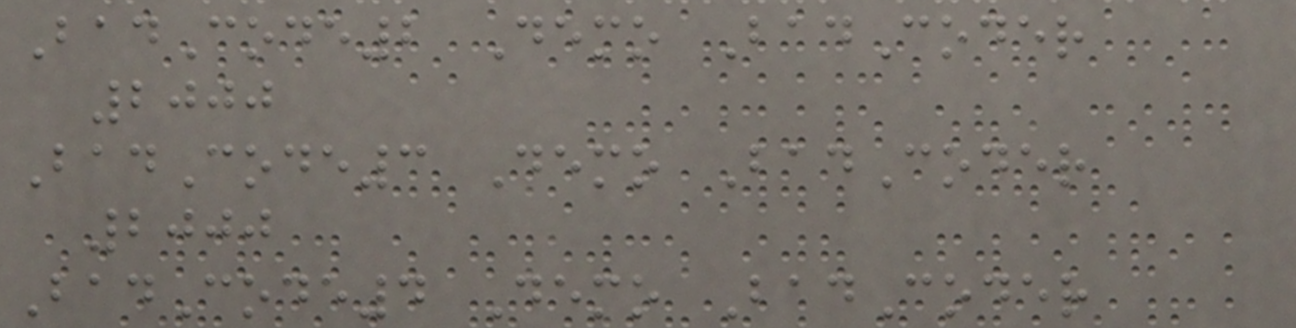BadCode2 Demo BadCoder
2000
BadCode3 Demo BadCoder
2000
BadCode4 Demo BadCoder
